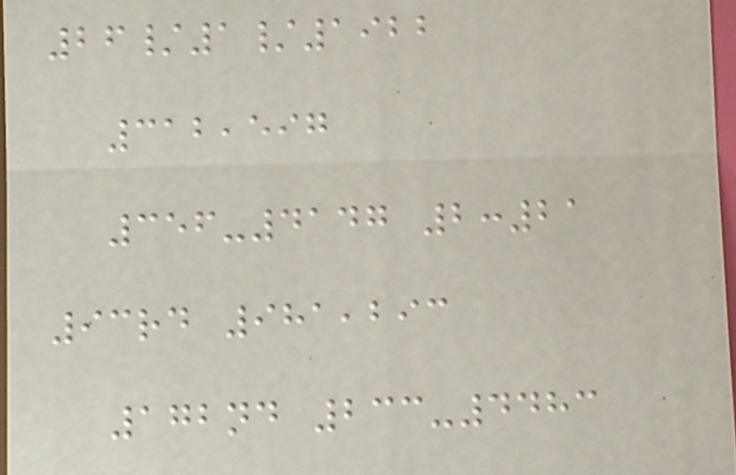26/1/1922
312,597
356-4147 2:21
93rd 981,293
172nd 233-4483
